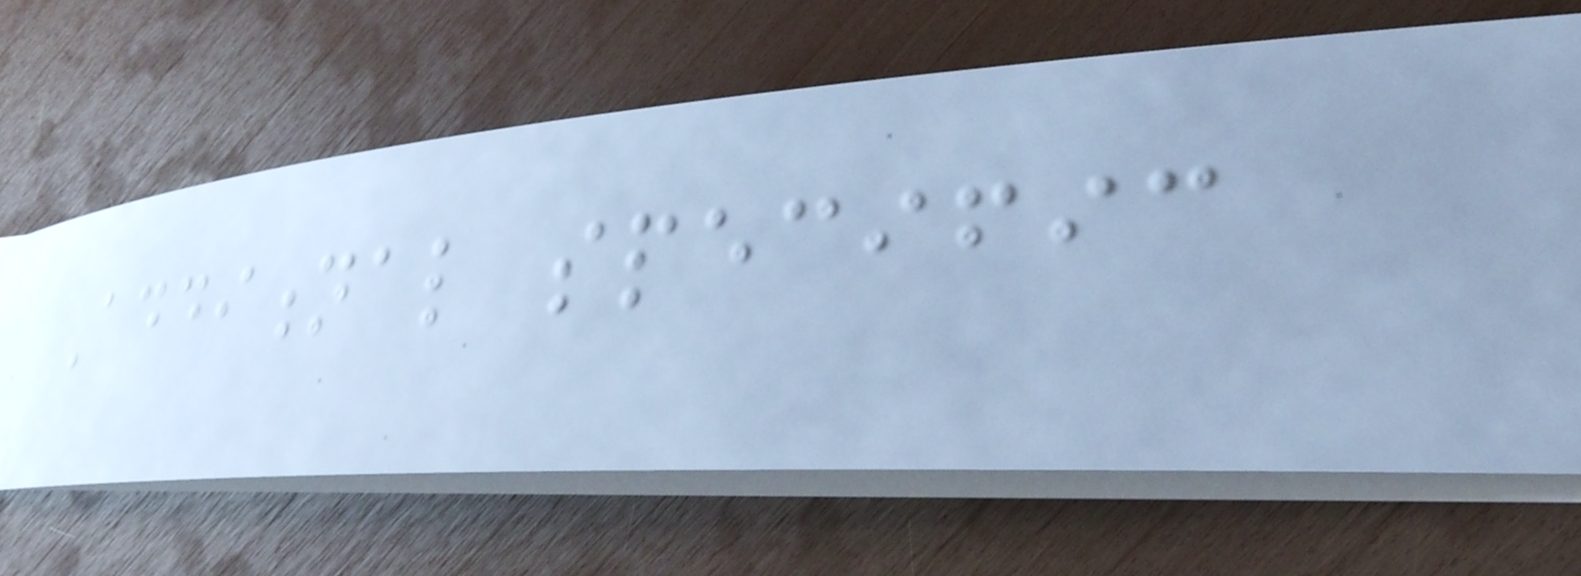Additional specific
